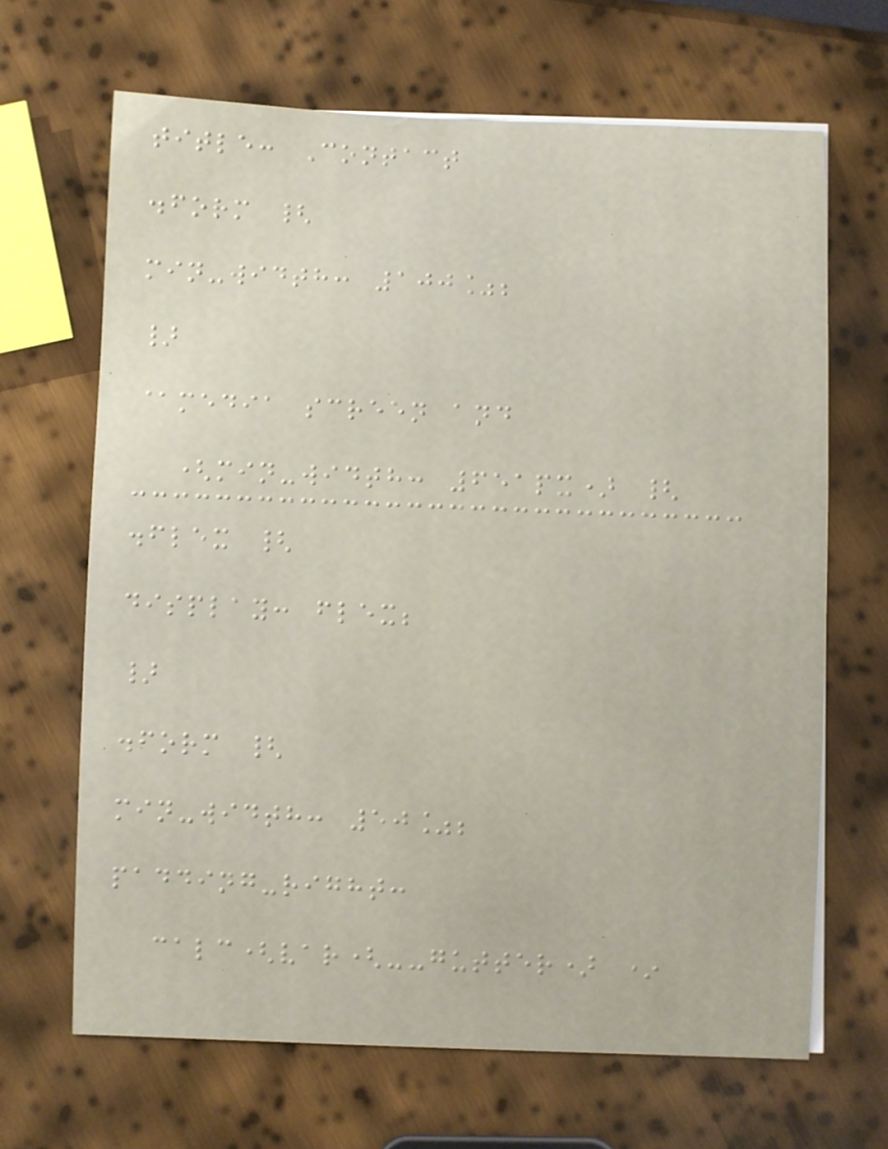title: Contact
.form {
min-width: 100%;
}
@media screen and
(min-width: 651px) {
.flex {
display: flex;
}
.form {
min-width: 50%;
padding-right:
calc(var(--gutter) *
